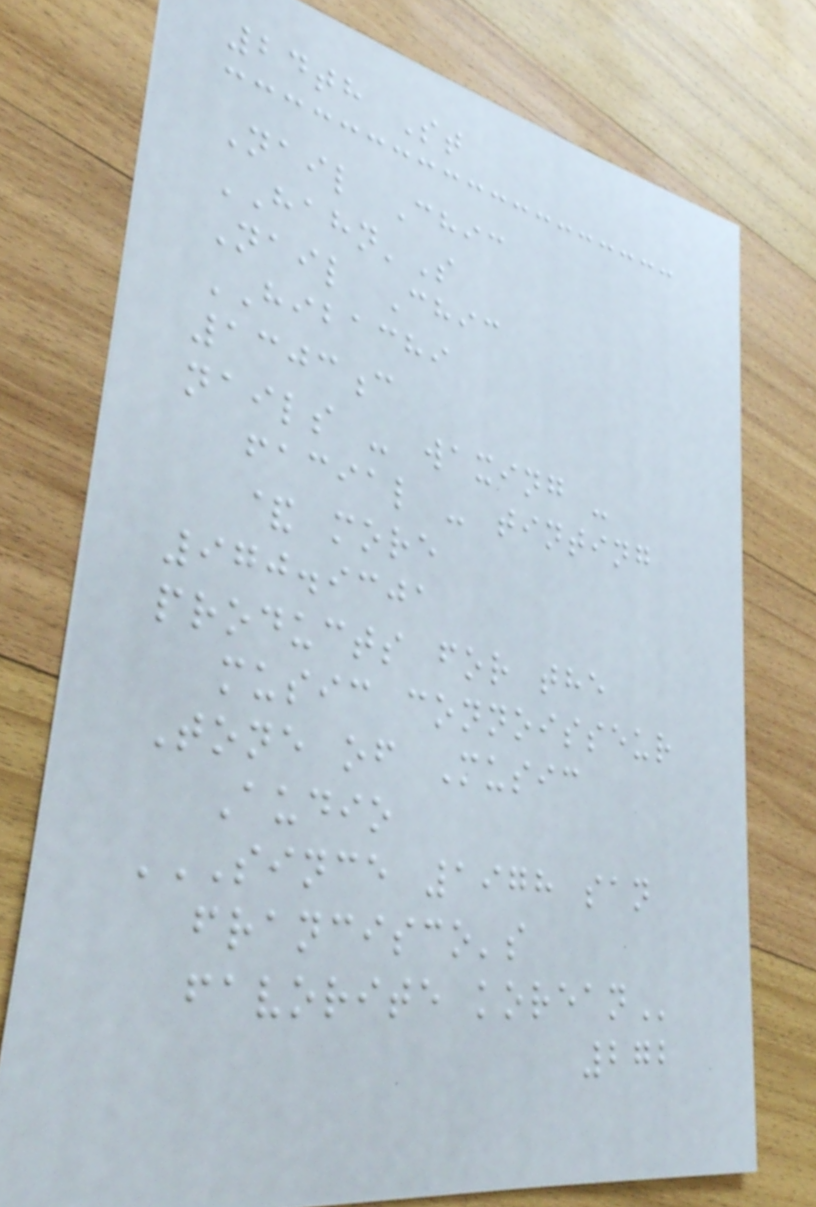24th St
Nail Chic
HAHN'S
Nail Chic
HIBACHI
1303c
nails - waxing -
facial - tinting
& more
970.9301
products for the
music connoisseur
Tone of Music
Audio
SINCE 1978 SAN
FRANCISCO'S
FAVORITE KOREAN
272
